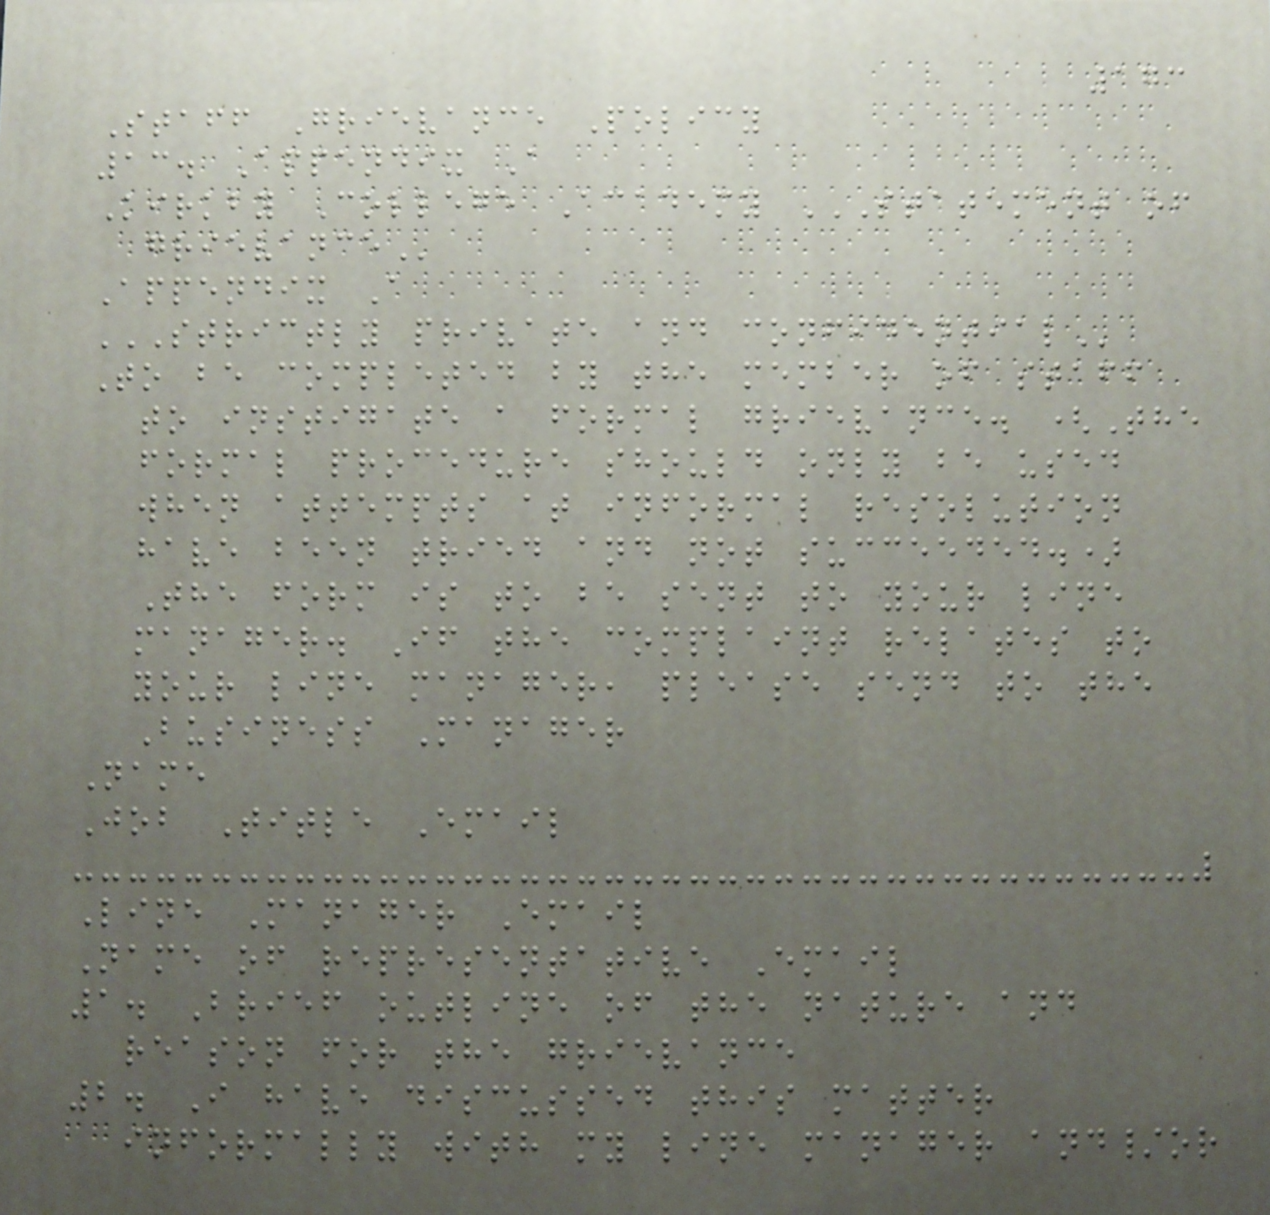173
Staff Grievance Policy
13. Appendix A
Kirkby College Academy STATEMENT OF
GRIEVANCE
Appendix A
STRICTLY PRIVATE AND CONFIDENTIAL
To be completed by the member of staff
to instigate a formal grievance. (The
formal procedure should only be used
when attempts at informal resolution
have been tried and not succeeded.)
The form is to be sent to your line
manager. If the complaint relates to
your line manager, please send to the
Business Manager
Name
Job Title Email
Line Manager Email
Name of representative Email
1. Brief outline of the nature and
reason for the grievance
2. I have discussed this matter
informally with my line manager and/or
